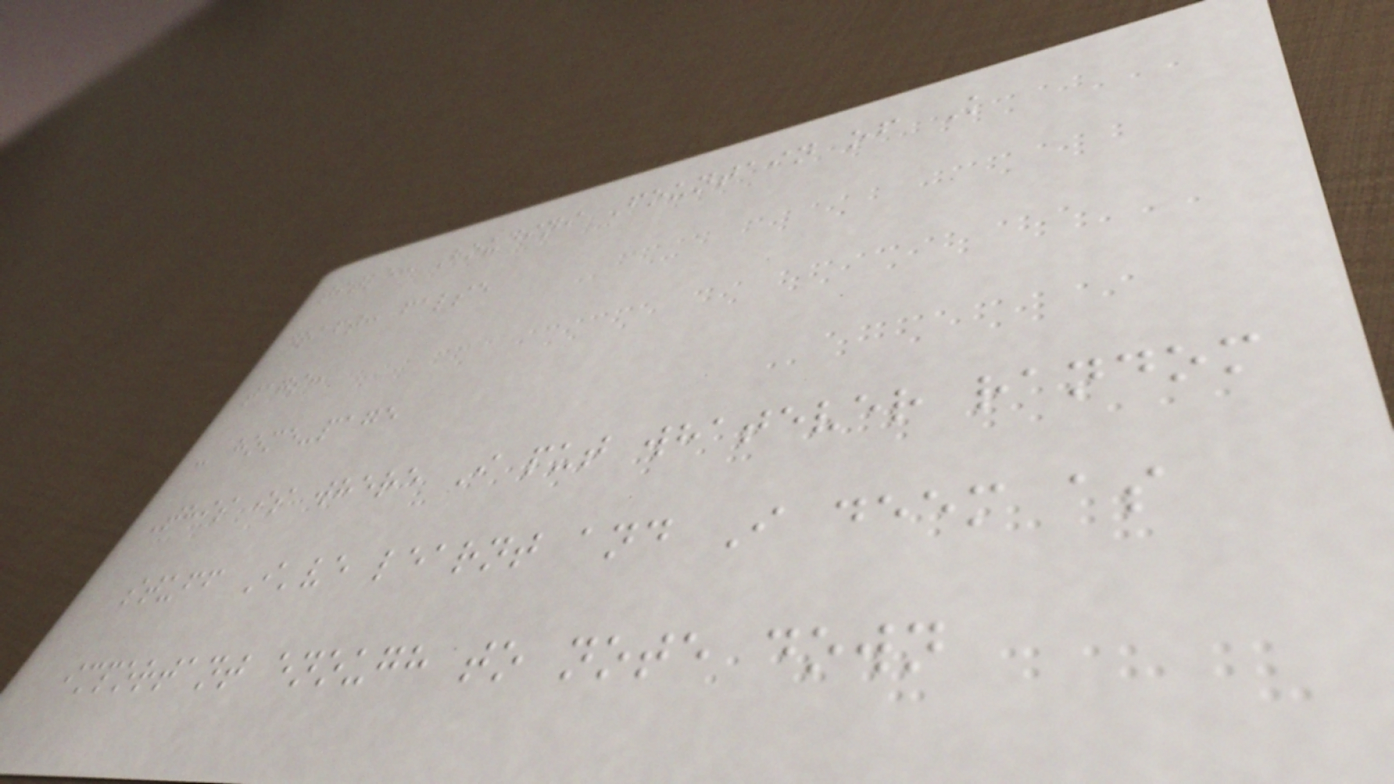title: Houdini Fountain of K
draft: false
tags:
- home-page
This is where I put whatever random
stuff I've learnt and I deem as
important enough to note down
